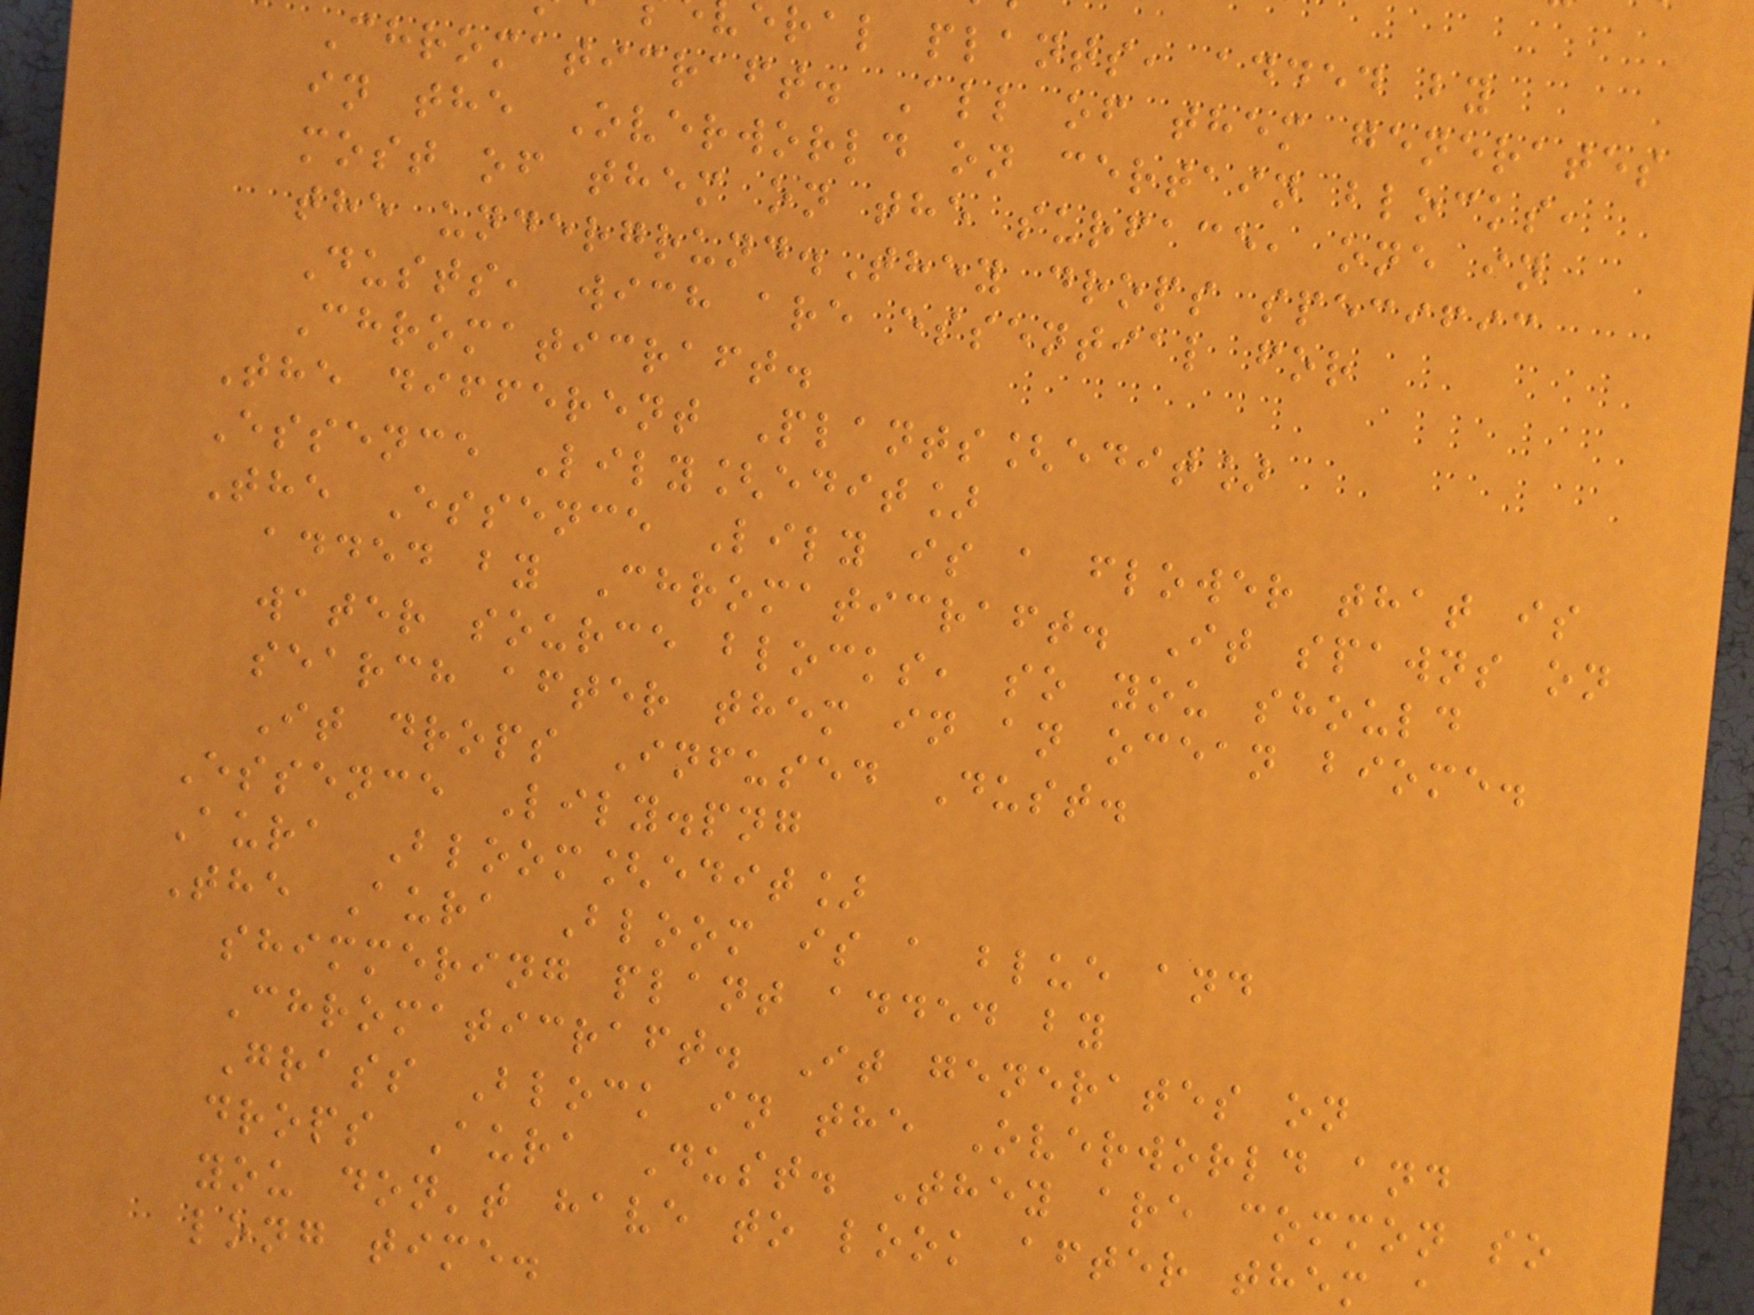eral plants, added by
Chromaticraft. All of them generates
in the Overworld on certain blocks,
most of them on the surface, one in
the undergrund.They drops specific
Dusts, wich are essential for
Chromaticraft.
The different Plants[edit]
Essence Lily[edit]
The Essence Lily is a flower that is
added by Chromaticraft. It spawns on
water source blocks, so you should
search after them in an ocean biome.
It drops Infused Dust.
Essence Lily.png
Aura Bloom[edit]
The Aura Bloom is a blue and
shimmering plant added by
Chromaticraft. It generates on
Grass Block in the Overworld and
drops Aura Dust. They are common so
you don't have to look after them
long time.
